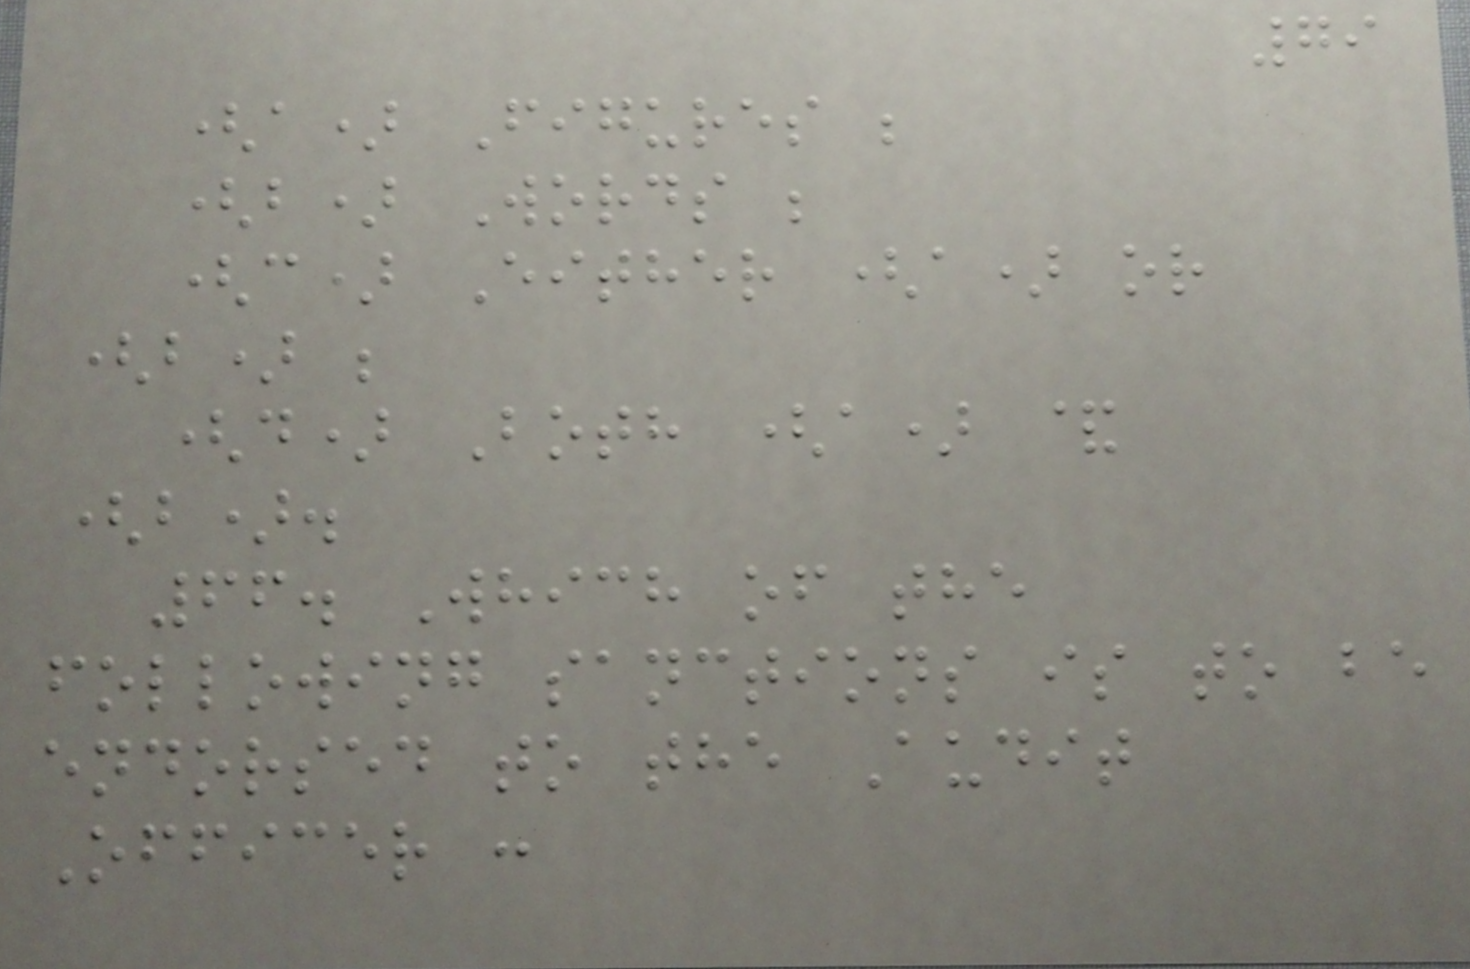79
(a) Figures ;
(b) Words ;
(c) Either (a) or
(b) ;
(d) Both (a) &
(b).
66. Which of the
following sanctions is to be
endorsed to the Audit
Officer :
